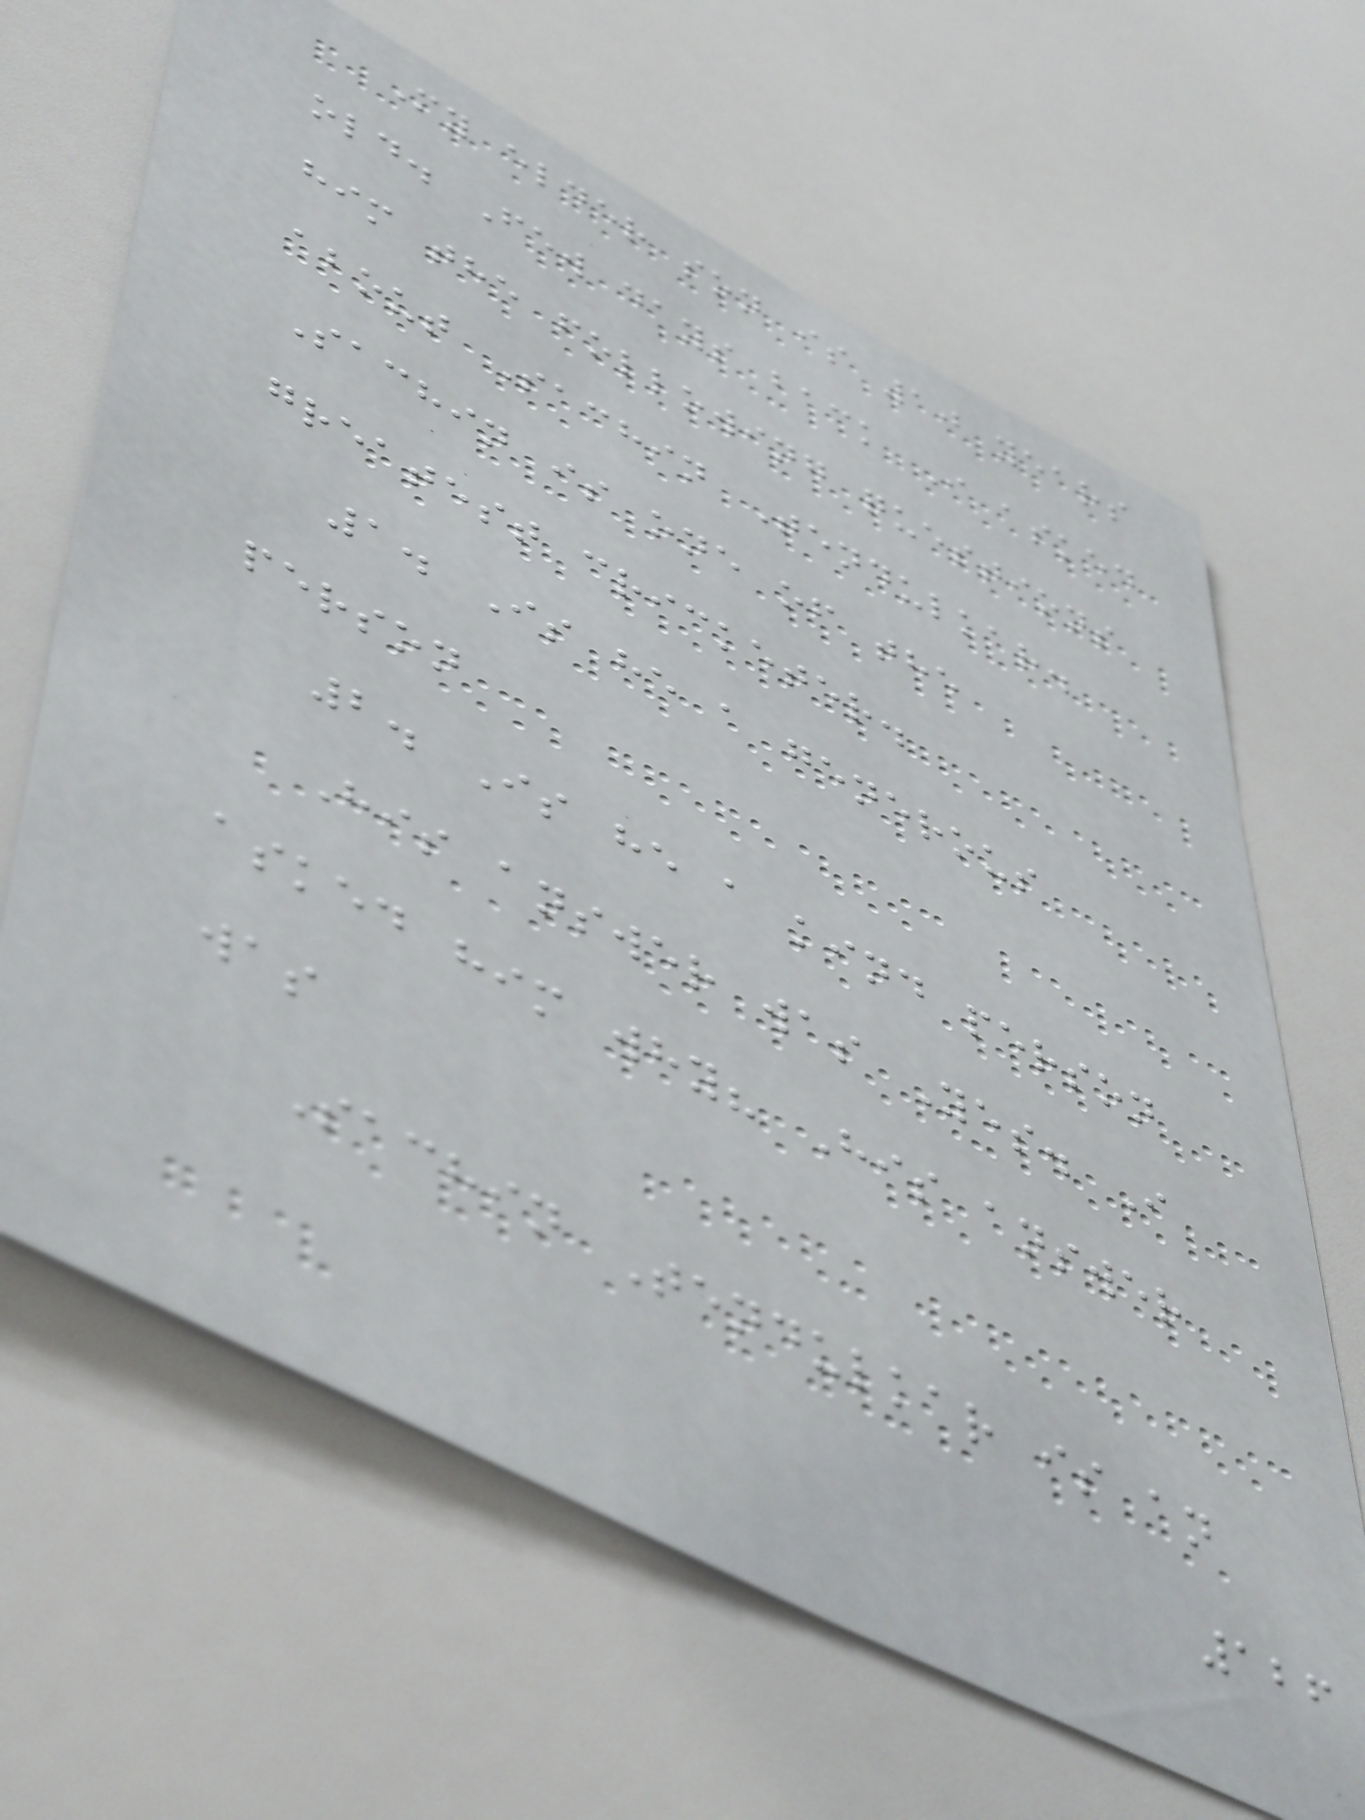My elder son is 10 years
old. Few days back I asked
him the following questions
about Sachin Tendulkar.
Sachin is one of the
greatest cricketer.
1. Is he a generous
person
2. Is he a kind person
His answer was Yes. I
asked him why? His answer
was
Sachin Tendulkar is an
126
